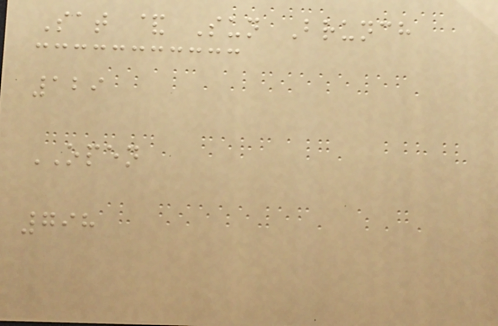Sat & Sun Brunch
129
OPEN
798
